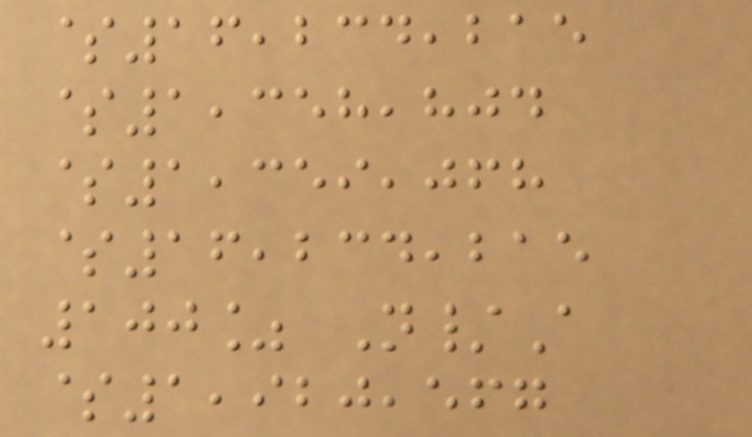$16,234,215
$1,358,804
$1,359,068
$16,234,215
100% N/A
$1,920,567
